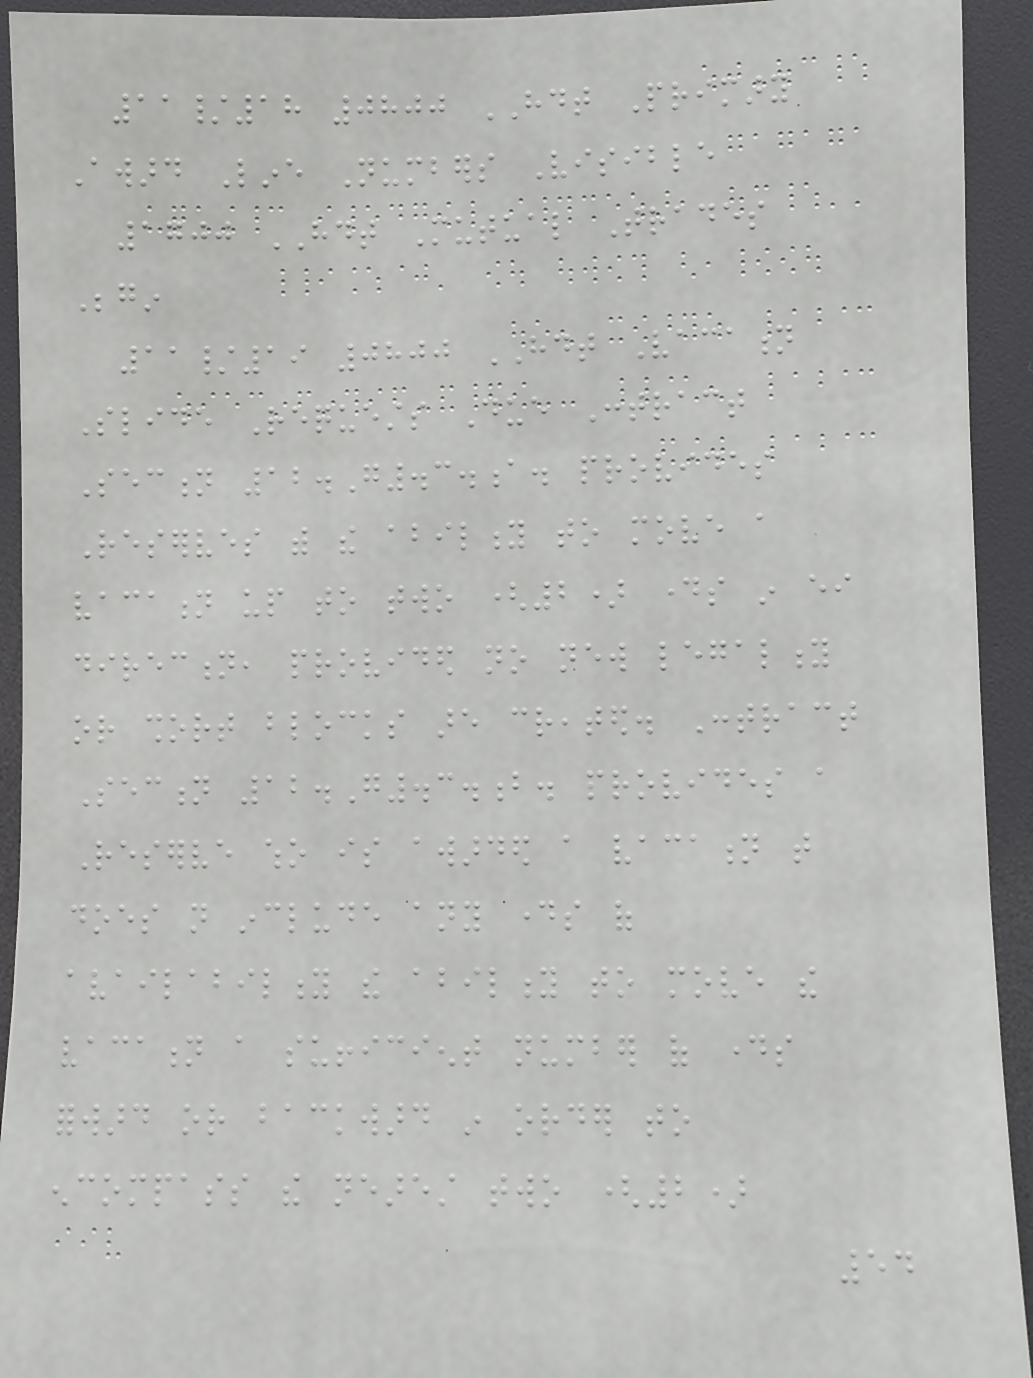11/18 0800 HDT Primary
Award Line Numbers Visible
1700 HDT Mutual Trades
Begin
11/19 0800 HDT Vacation
Slide Requests Due Contract
Section 12.G.3.a. provides
Reserves with the ability to move a
vacation up to two (2) days in either
direction, provided no new legality
or short blocks are created. Contract
Section 12.G.3.b. provides a
Reserve who is awarded a vacation that
does not include any days of
availability the ability to move the
vacation a sufficient number of days
forward or backward in order to
encompass the nearest two (2)
54
